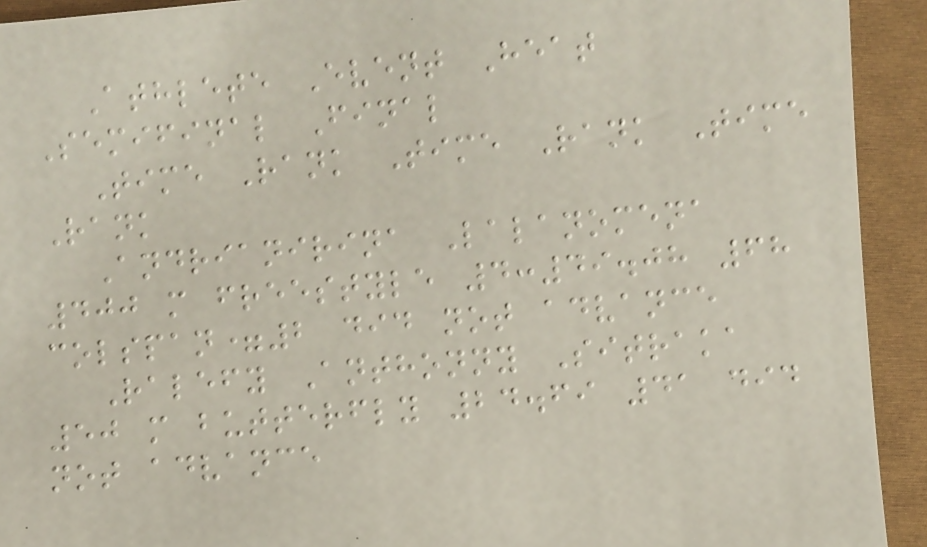Athlete Event Heat
Semifinal Final
Time Rank Time Rank Time
Rank
Andrianirina Lalanomena
400 m freestyle 4:49.08 68
colspan=2 did not advance
Ralefy Anthonny Sitraka
50 m butterfly 24.69 41 did
not advance
